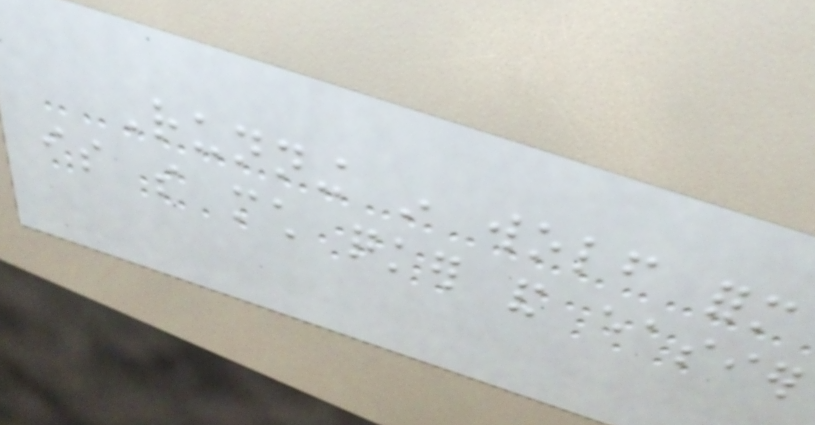Running in wolf form
is so much quicker and easier
